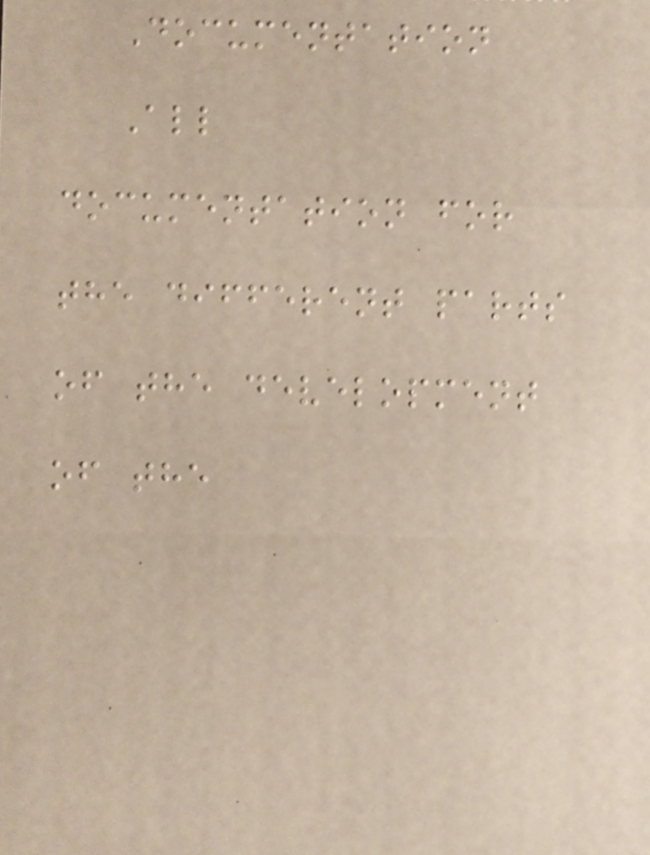Documentation
All
documentation for
the different parts
of the development
of the
